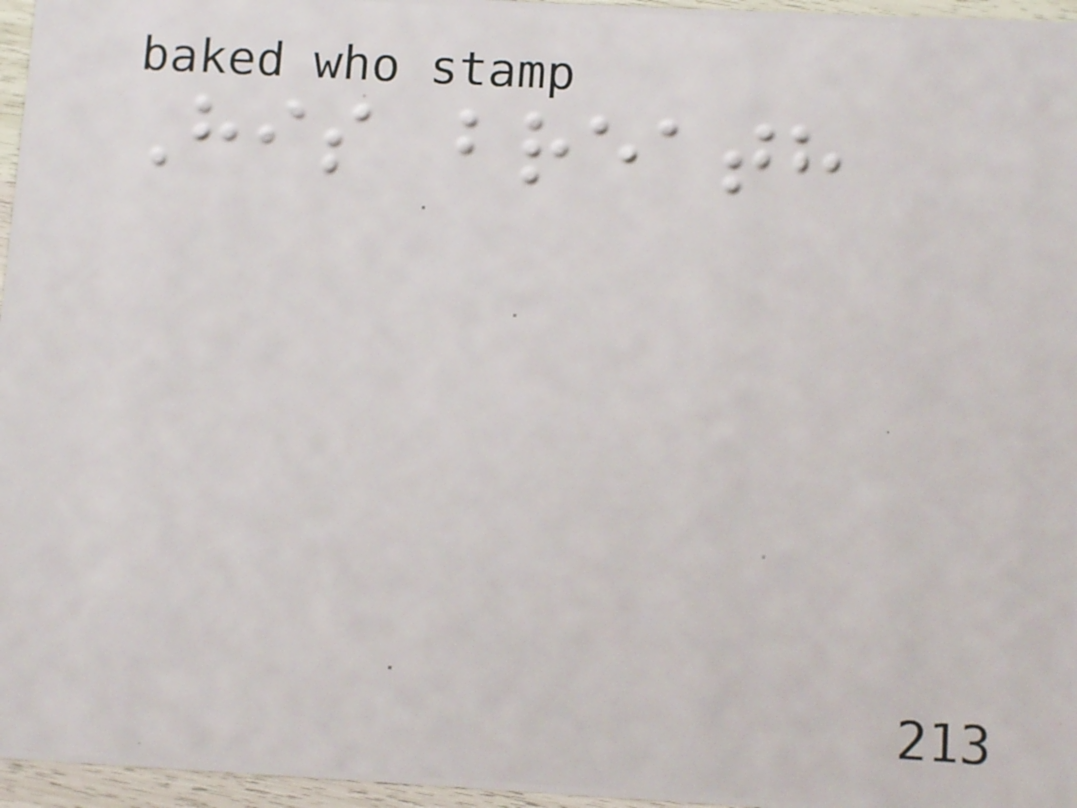His breath
